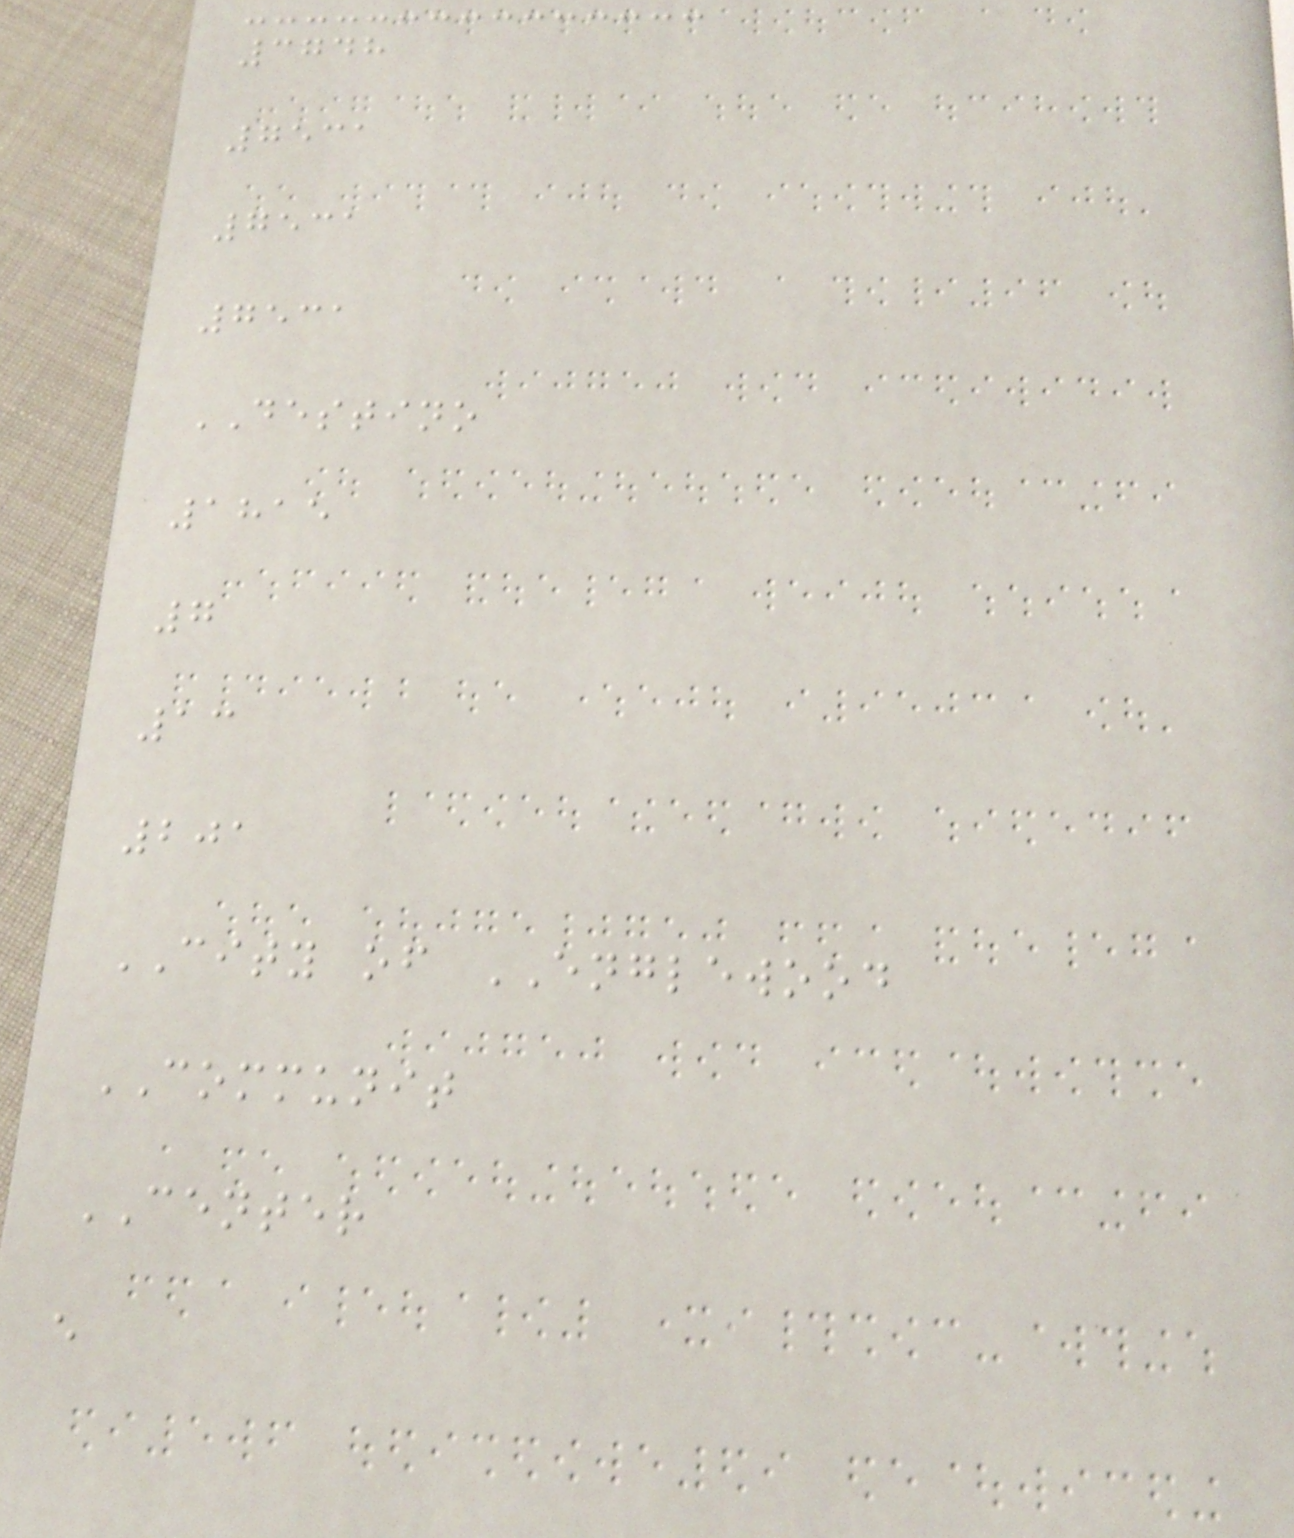3748
7531
7531
7531
DESTINO
1815
7
13
201
CITY of ENGLEWOOD
COMMUNIT
CENTER
e
